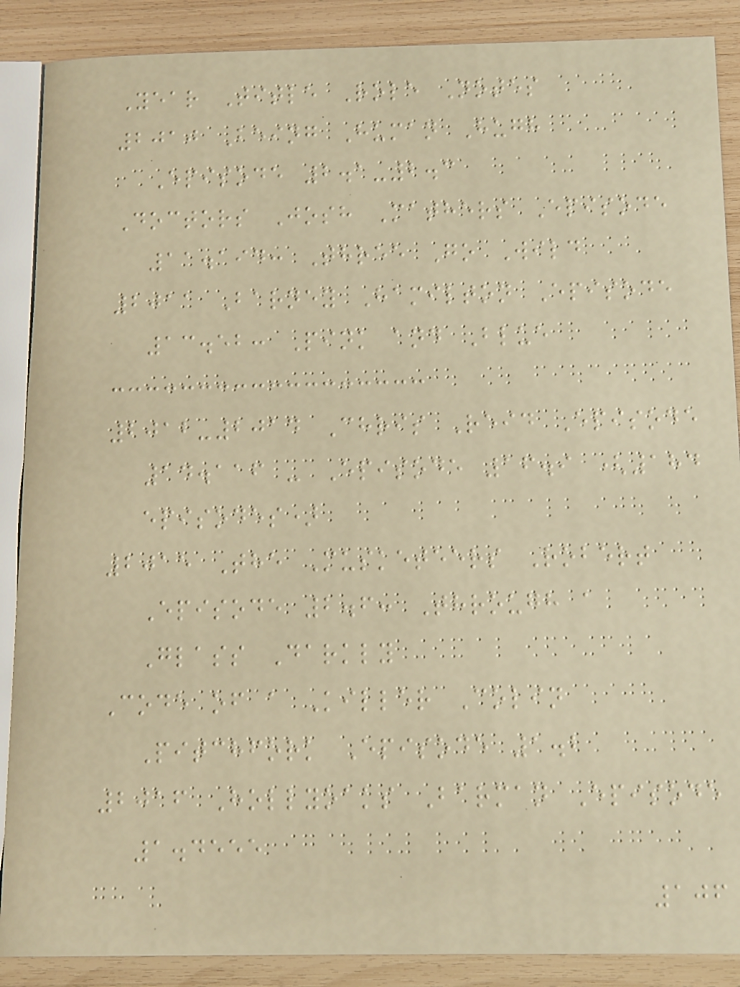Year Title Role Notes
2010 Being Human Hugh
Episode 2.1-2.3
Doctors Josh Mathers Episode
11.194: Three Go Wild
2011 Barney Hamilton Episode
13.52: Pink and Blue
2012-2014 Chris Reid Episode
14.116 - Episode 16.9 (184
episodes)
2015 The Musketeers Robert
Episode 2.6: Through a
Glass Darkly
Code of a Killer Colin
Pitchfork Episode 1.2
2016 Hollyoaks Barman Episode
1.4555
106
